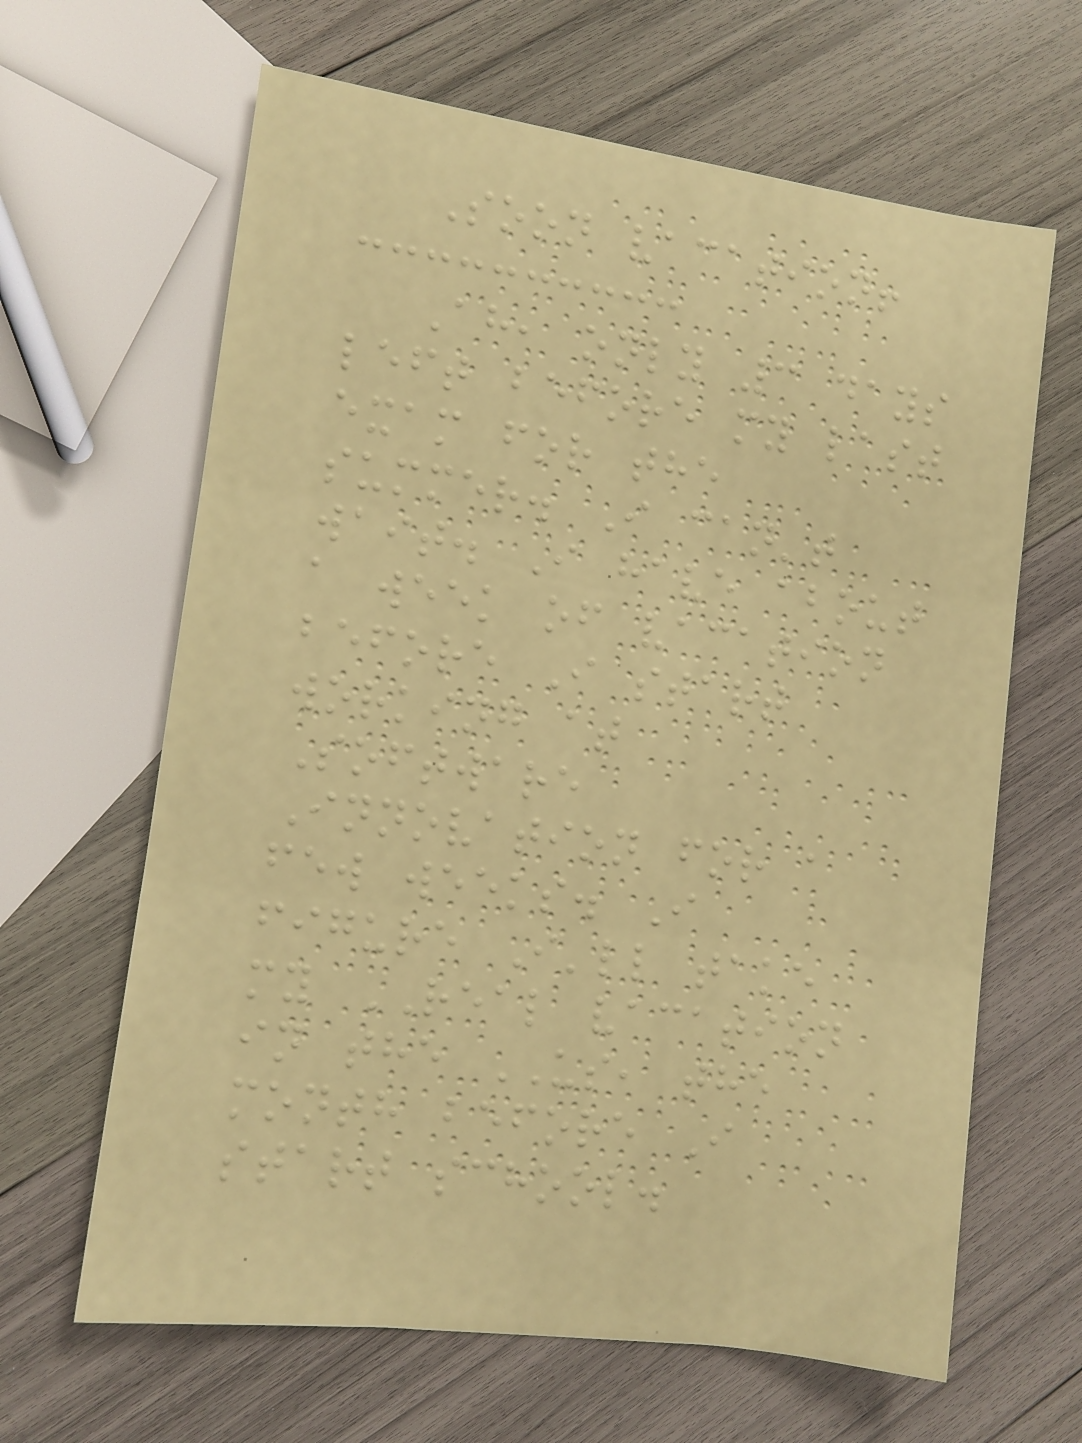Soon vacation!
Ah, only 3 days
left before my last
exam for the
summer. I can't
wait. I have about
a week of vacation
before I start
working at
Software
Innovation for a
few weeks. I
figure I'll take
my REAL vacation
in the US, the
month before I
start school.
